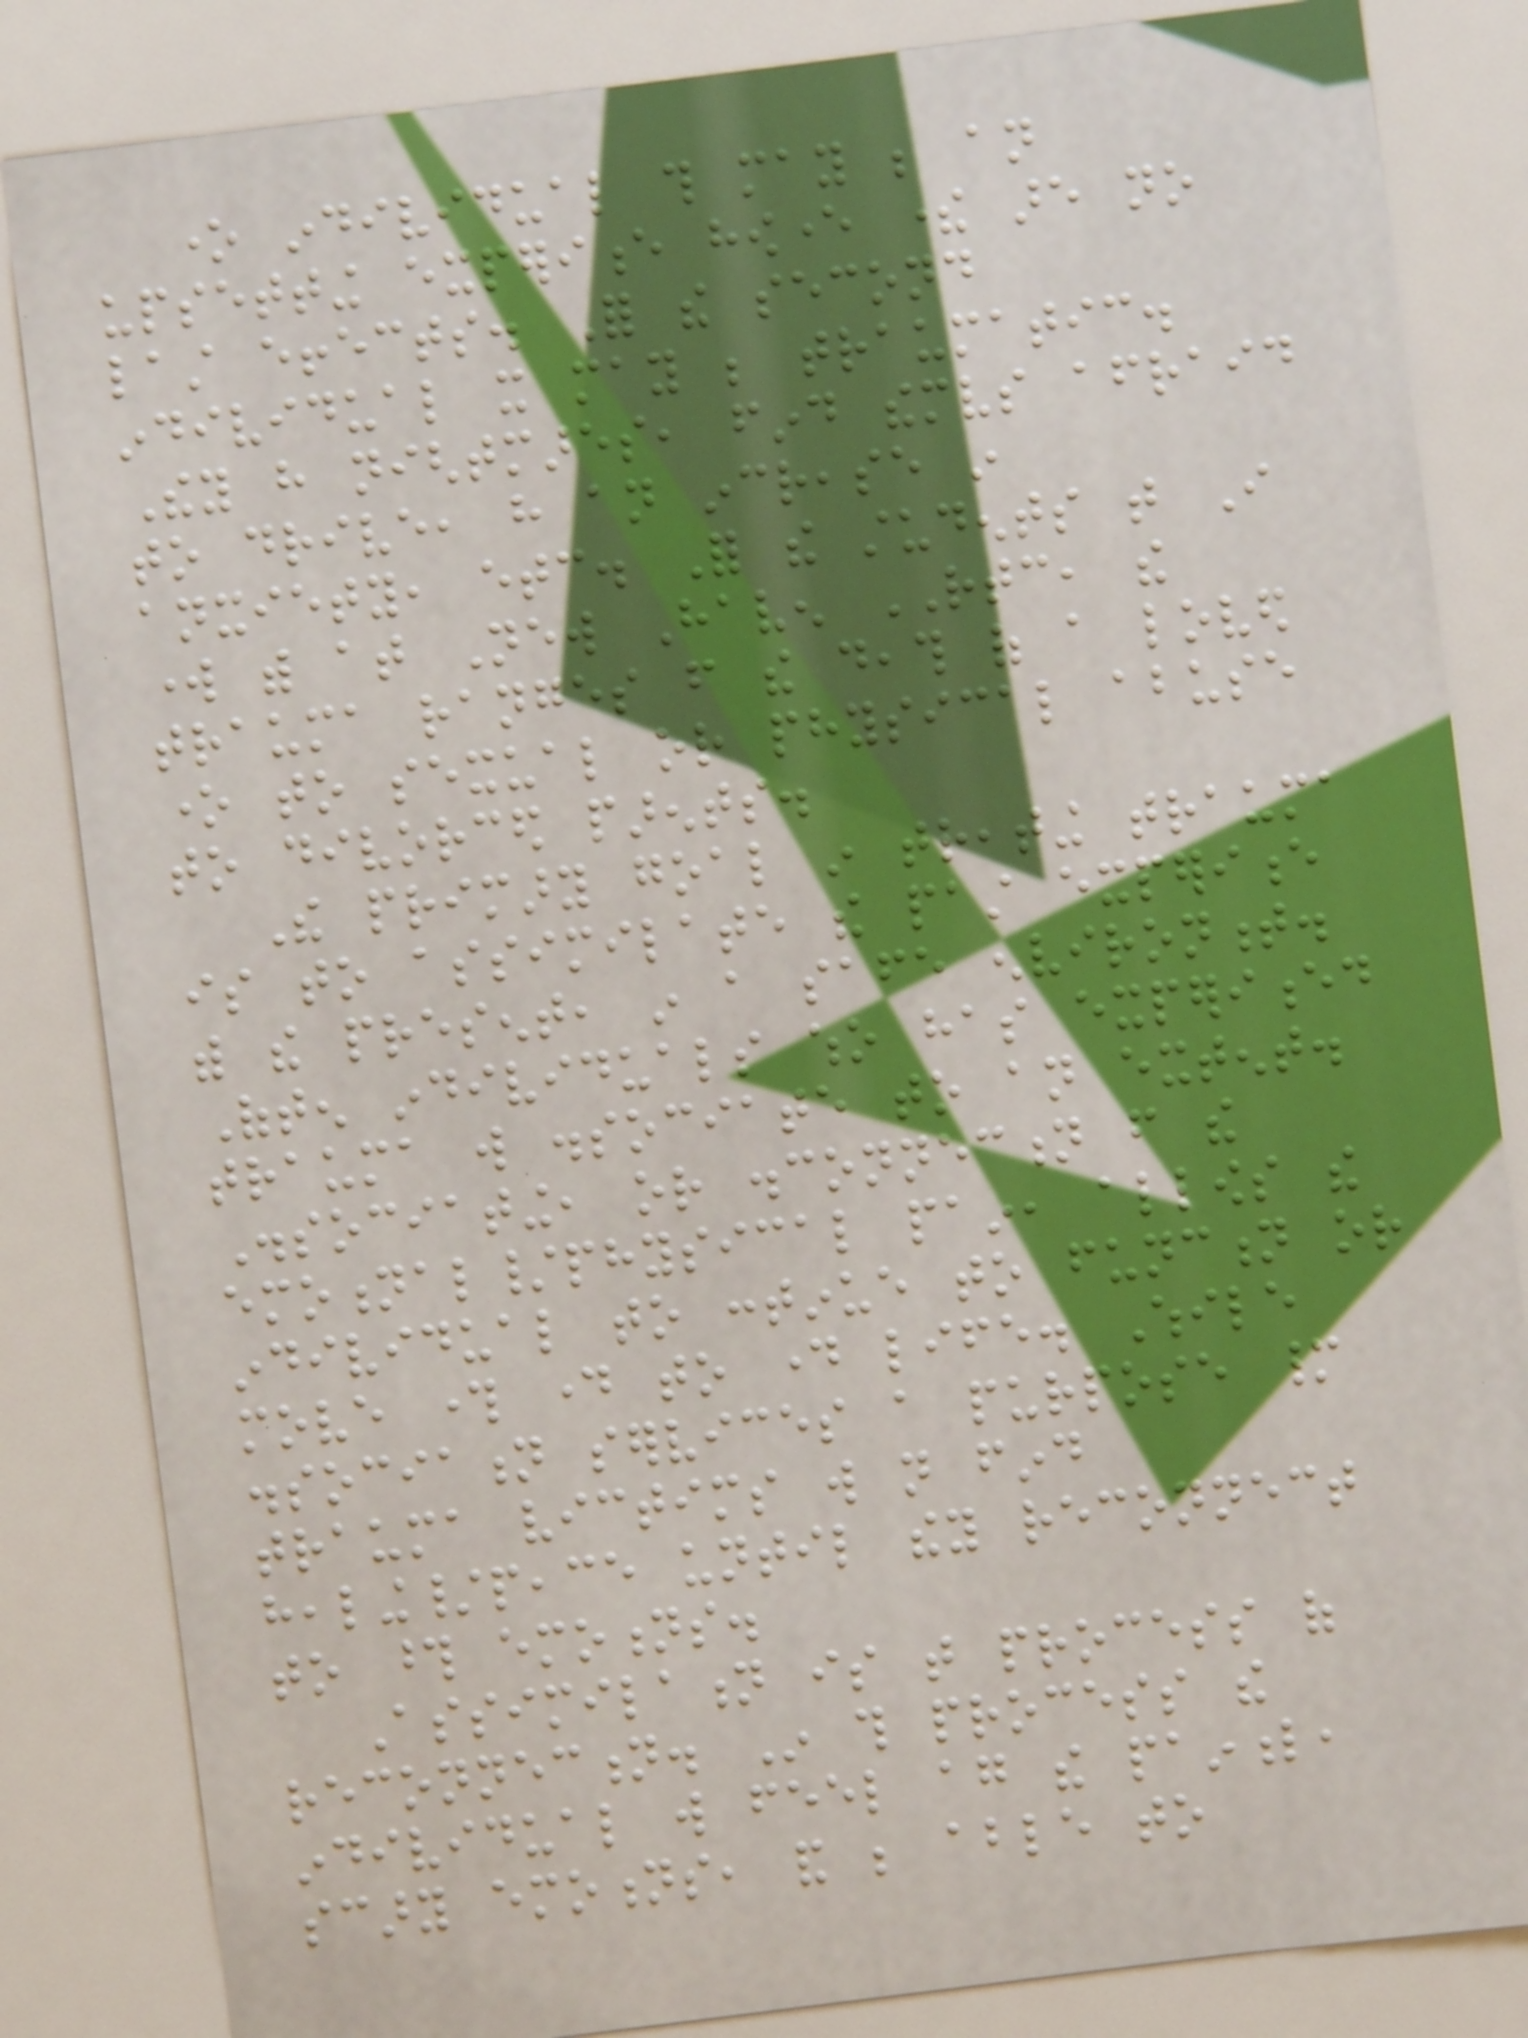one individual this may be an
upsetting experience however there are no
last effects. For the second
individual it may be traumatic.
They have nightmares, find themselves afraid
to drive, have an increase in
anxiety, etc. For the students that I
work with at New Haven RTC, the
trauma ranges from the death of a loved
one to sexual or physical abuse
to divorced parents.
The primary goal in treating trauma
is to assimilate the past experience
with the present, in a safe environment.
Often individuals who has experienced
trauma will dissociate to an extent.
Dissociating, or disconnection from the
emotional/physical pain, allows the
individual to continue to function or
move through day to day life. While
dissociation services a purpose many
trauma victims will not find
healing/peace until they reconnect
to those emotions.
Assimilation is that process of
reconnection. In this process the
individual will feel again the painful,
scary emotions, and be able to
